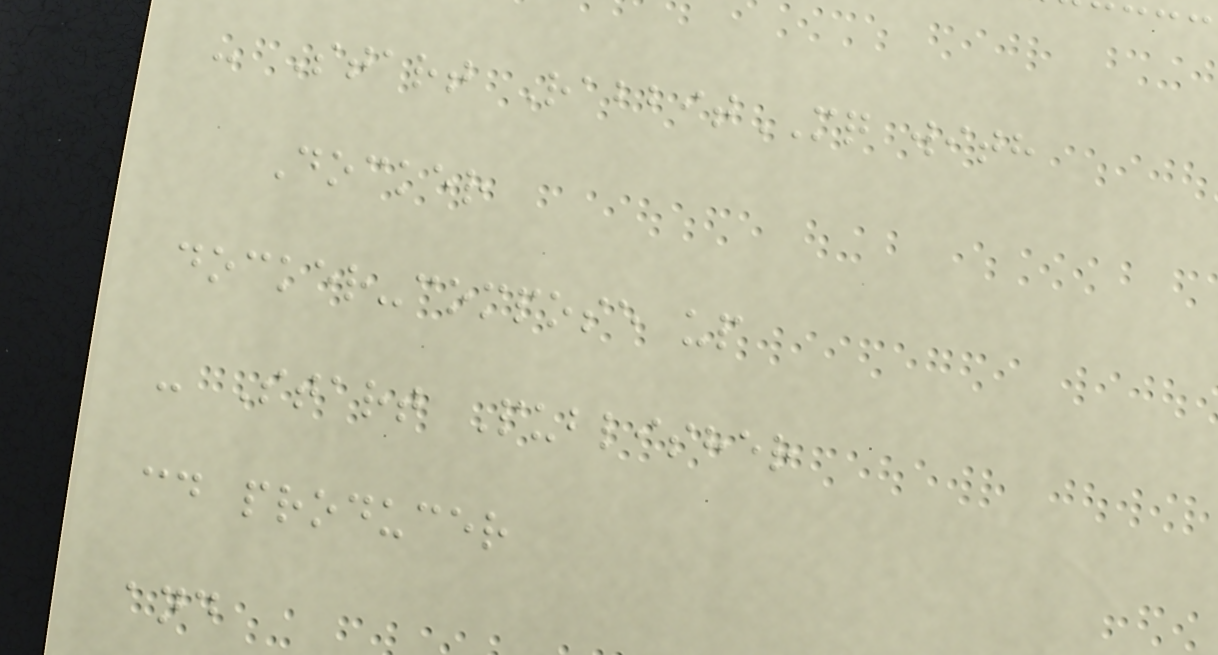- Start RabbitMQ with
Docker
docker-compose up
- Start Publisher
cd producer
and
